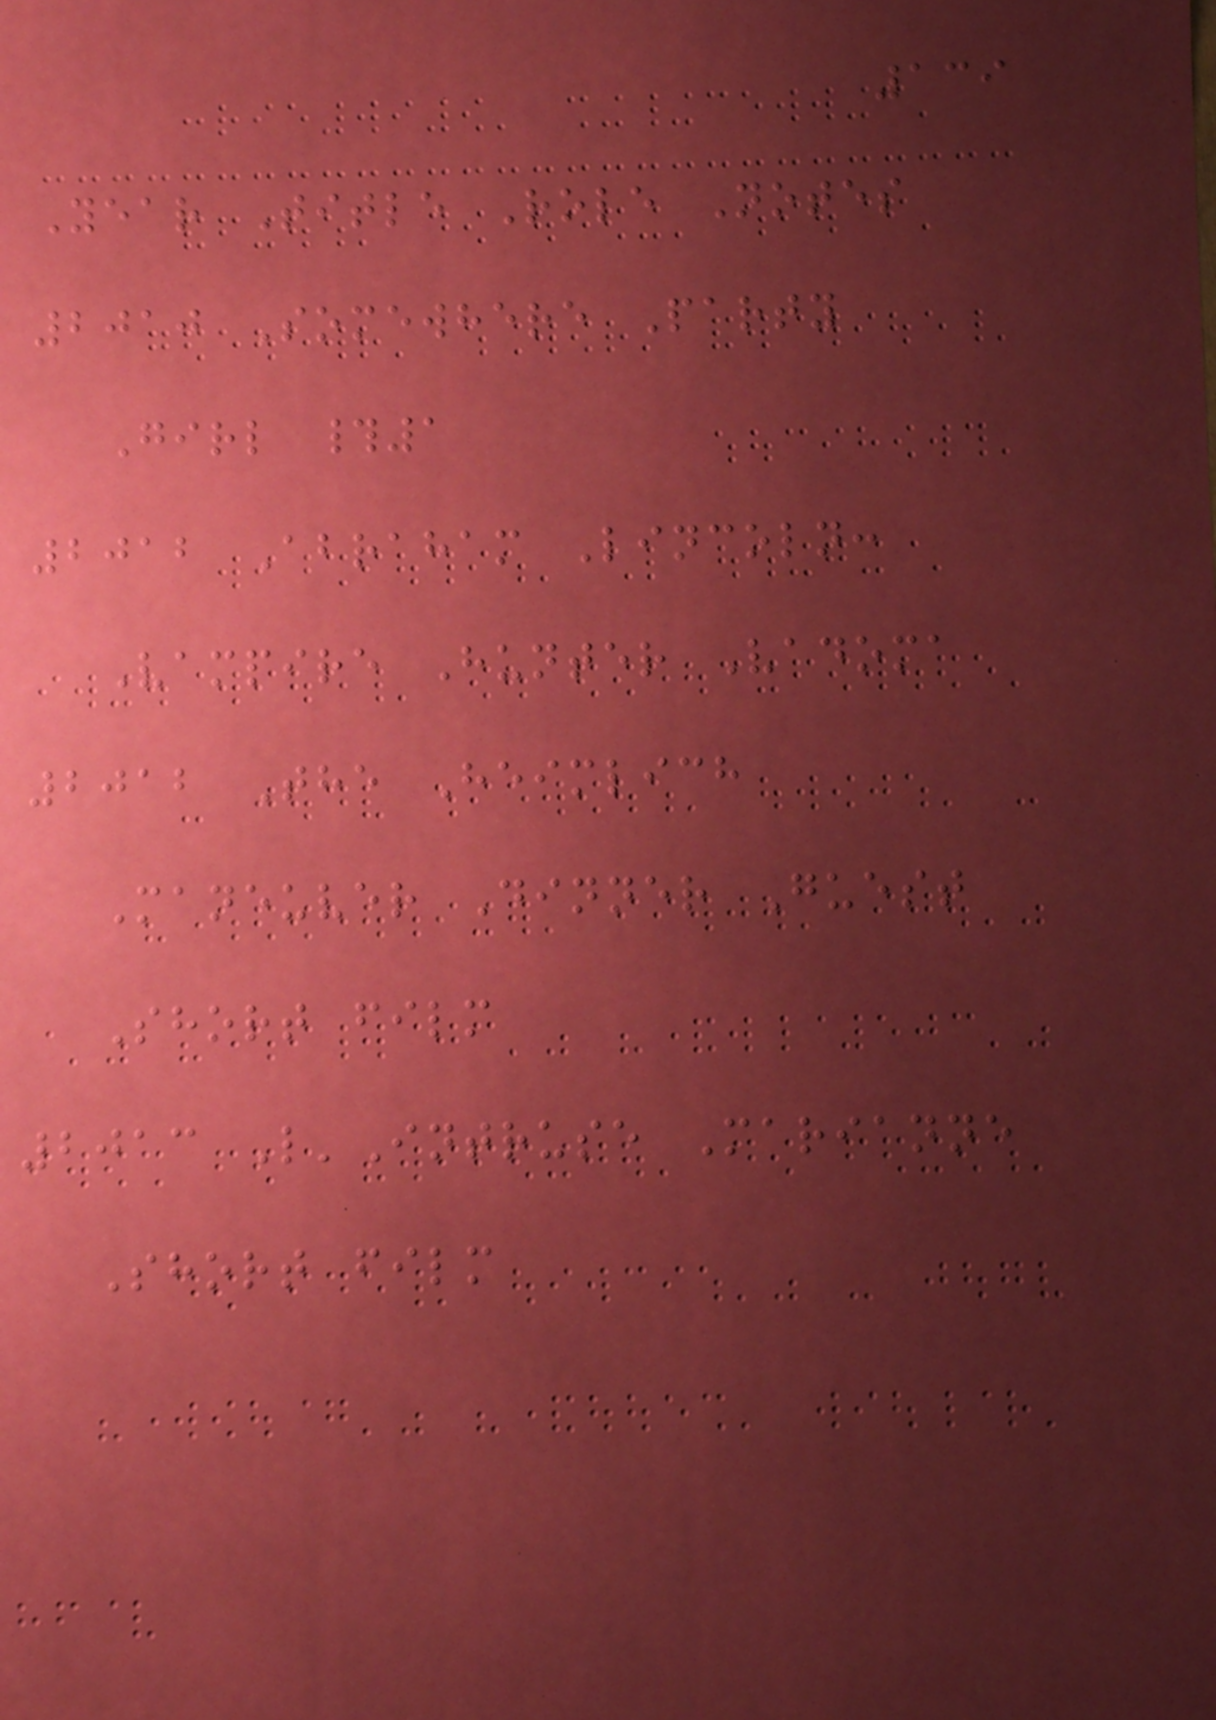139
Year Title Role Notes
2010 Somewhere Party
Girl #1
2012 Abraham Lincoln:
Vampire Hunter Vadoma
2012 The Heimlich
Maneuver Dinner Guest
Short film
2013 L'Intruse Marianne
Short film
